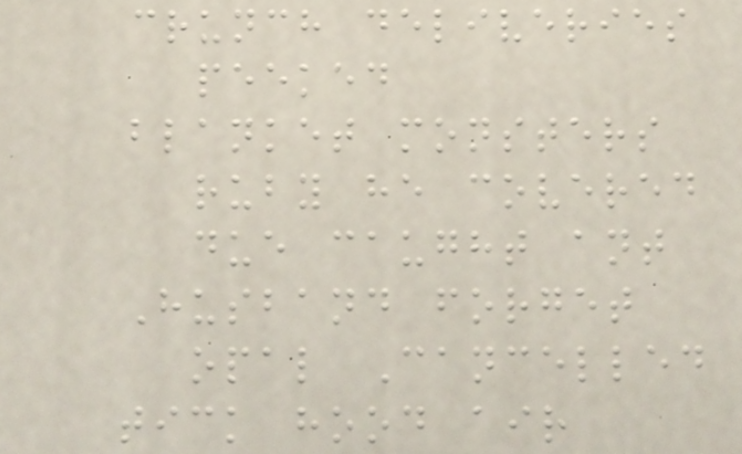crunch deliveries
peeked
blanket monsters
ruby he covered
due caught ant
Husband forget
opal Cancelled
tick hood air
